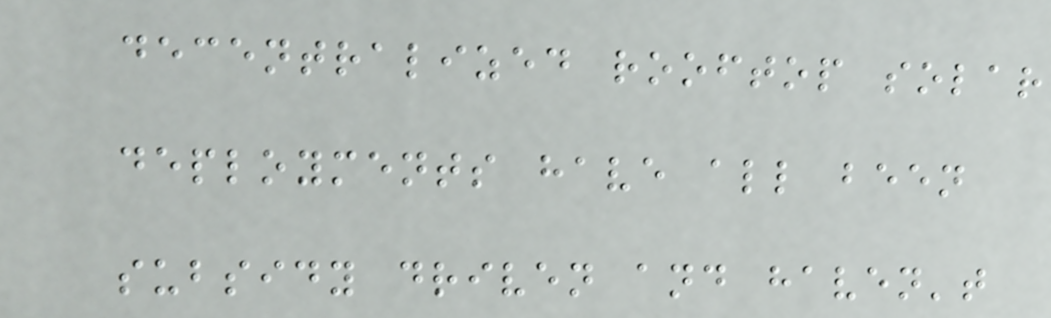decentralized rooftop solar
deployments have all been
subsidy driven and haven't
